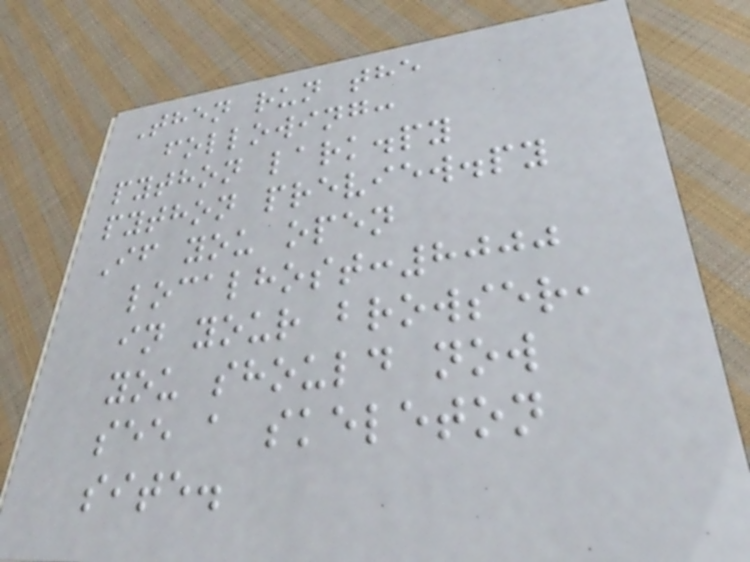Then run the
following:
python lark.py
python preview.py
If you open
localhost:8000
in your browser,
you should now
see a skeleton
site.
